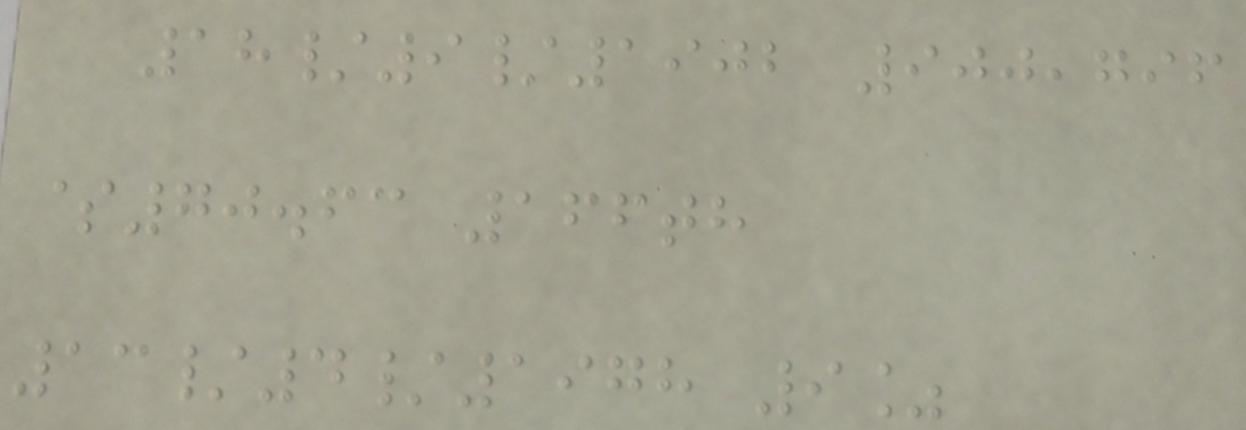18/9/1902 900,796
$70.63 166th
13/4/1978 9%
